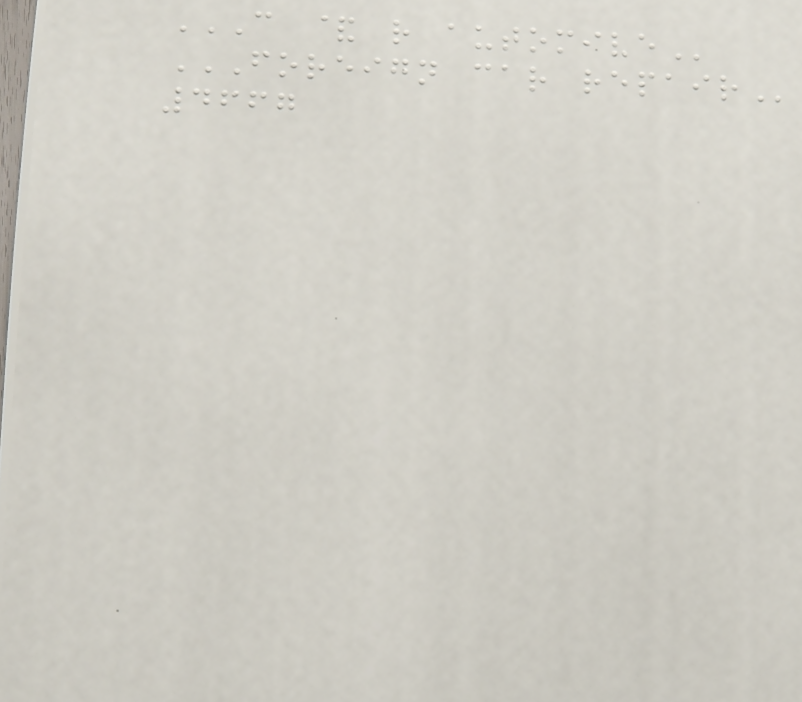C & R AUTOMIVE
FOREIGN CAR REPAIR
4667
